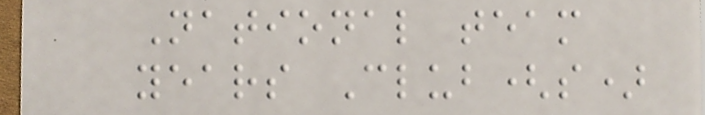National team
years Club(s)
